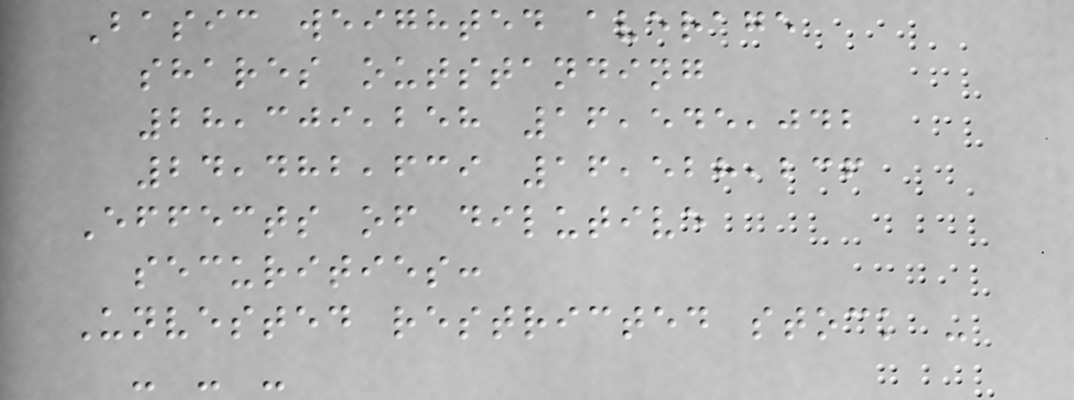Basic weighted average
shares outstanding
28,309,258 16,545,042
24,482,639 16,528,236
Effects of dilutive
securities:
Unvested restricted stock -
- - -
